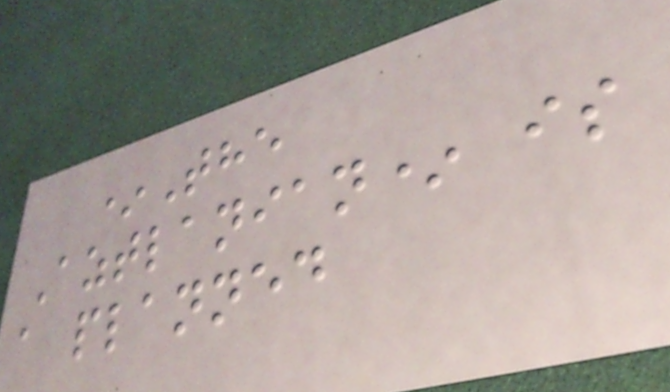*The
Aztlanian* is
a planned
